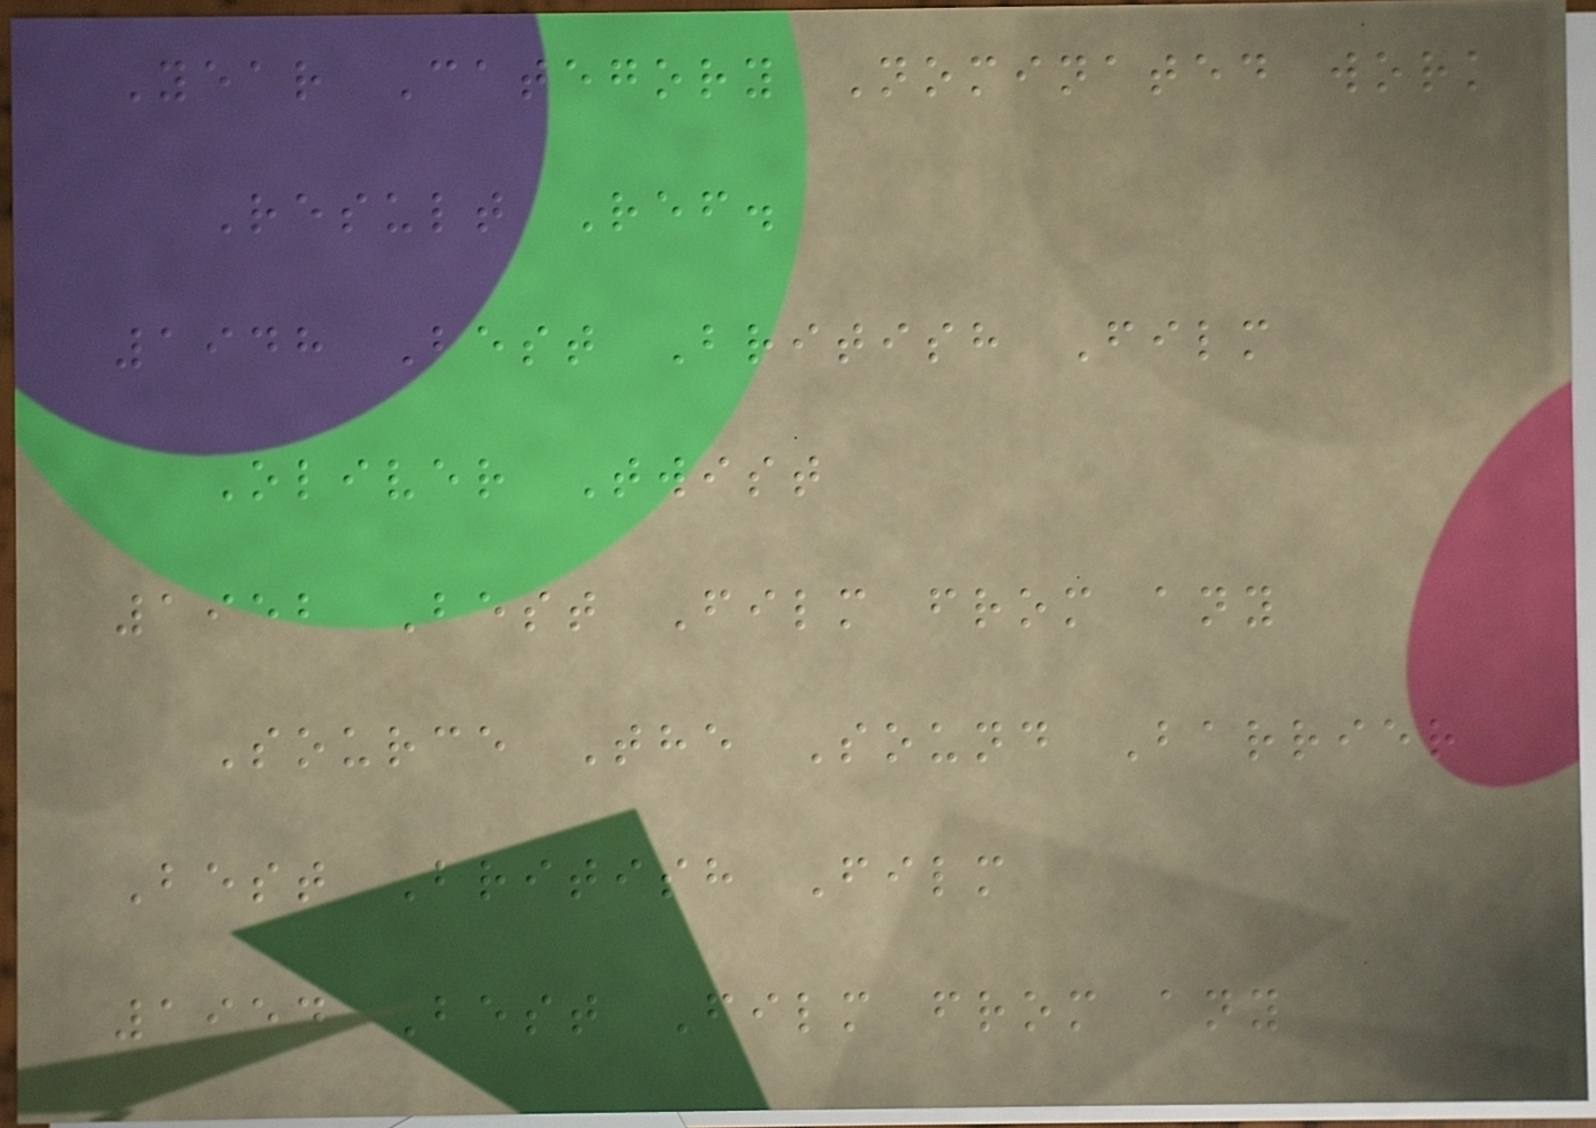Year Category Nominated work
Result Ref.
1948 Best British Film
Oliver Twist
1952 Best Film from any
Source The Sound Barrier
Best British Film
1954 Best Film from any
